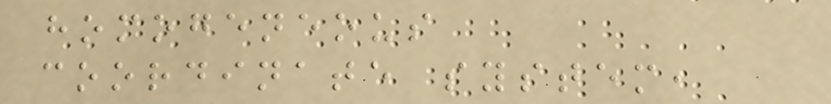homogeneous
coordinate system,
